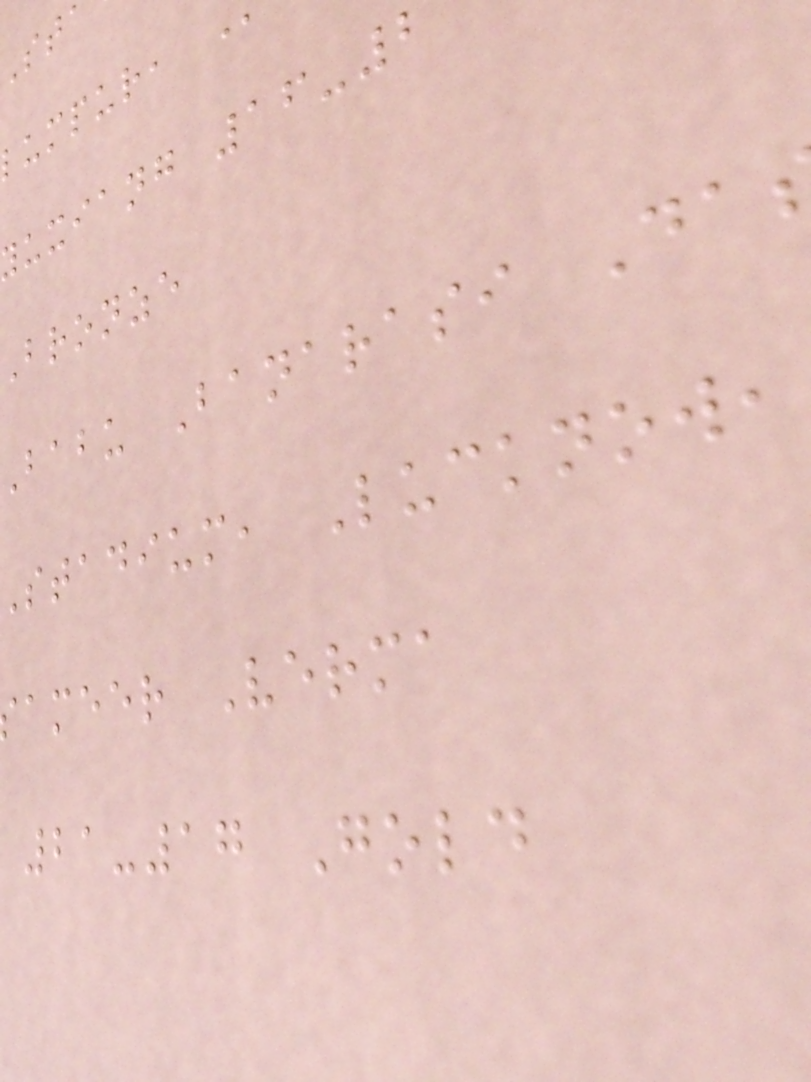lumpur,
yuxiang 16-2
Bronze
babu Banarasi Da
stadium, Lucknow,
ameer Verma
21-17 Gold
